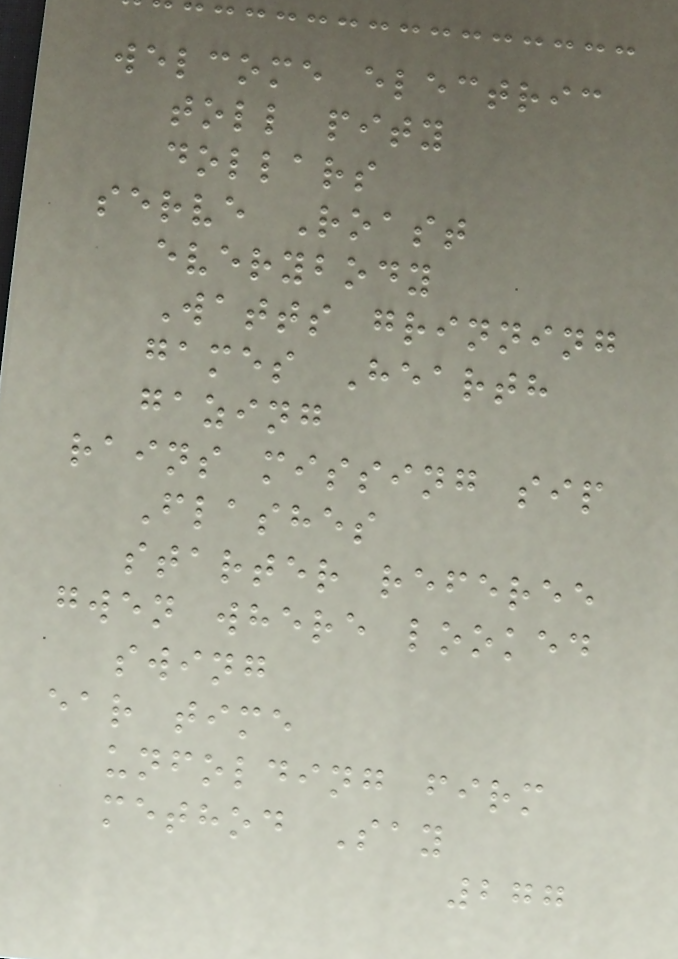welcome electric
toll pity
dollars
serve Roast
everybody
Watts grinning
games Hearth
gazing
rains missing sip
Flashes
starter referee
gwen where looked
swing
ear time
unfolding firm
method Say
277
